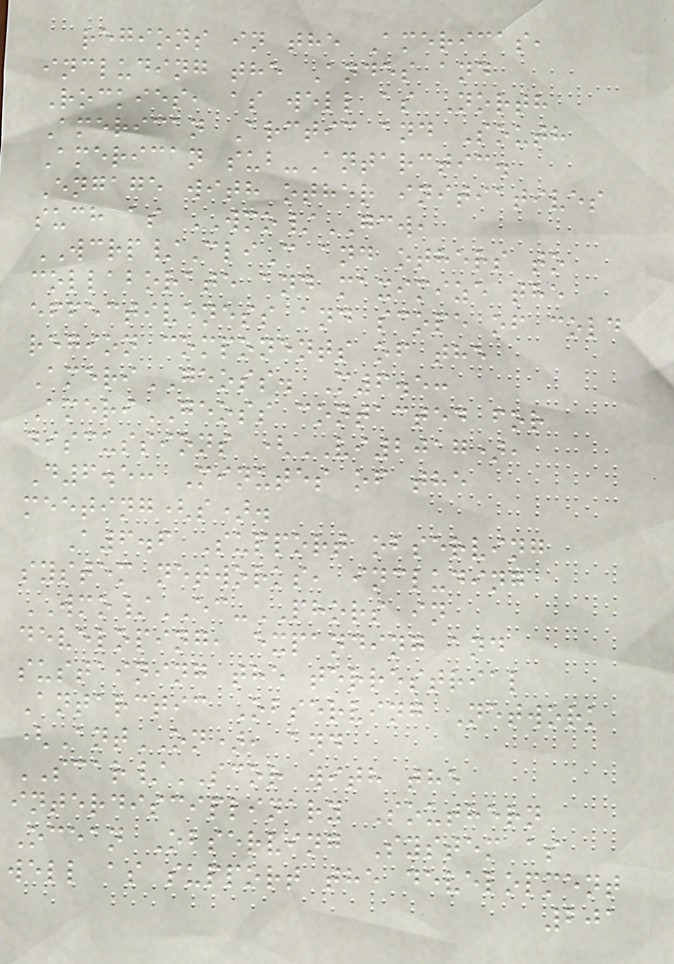regions in the Americas,
including the Andes and
Rockies, as well as North
American Arctic and South
American sub-Antarctic.
Engage with other initiatives
such as WMO/GCW,
WCRP/CliC and others to
collaborate and maximize the
effectiveness and scope of cold
region components of the
AmeriGEOSS. M6.5:
AmeriGEOSS contacted for
discussions (VI2017),
D6.5: Minutes of the
meeting(s).
A6.6 Support observing
system networks, including
WMO/EC-PHORS in
developing, expanding and
sustaining the terrestrial
Antarctic Observing Network
(AntON), and
SCAR/SCOR with the
interdisciplinary Southern
Ocean Observing System as
well as support the development
201
